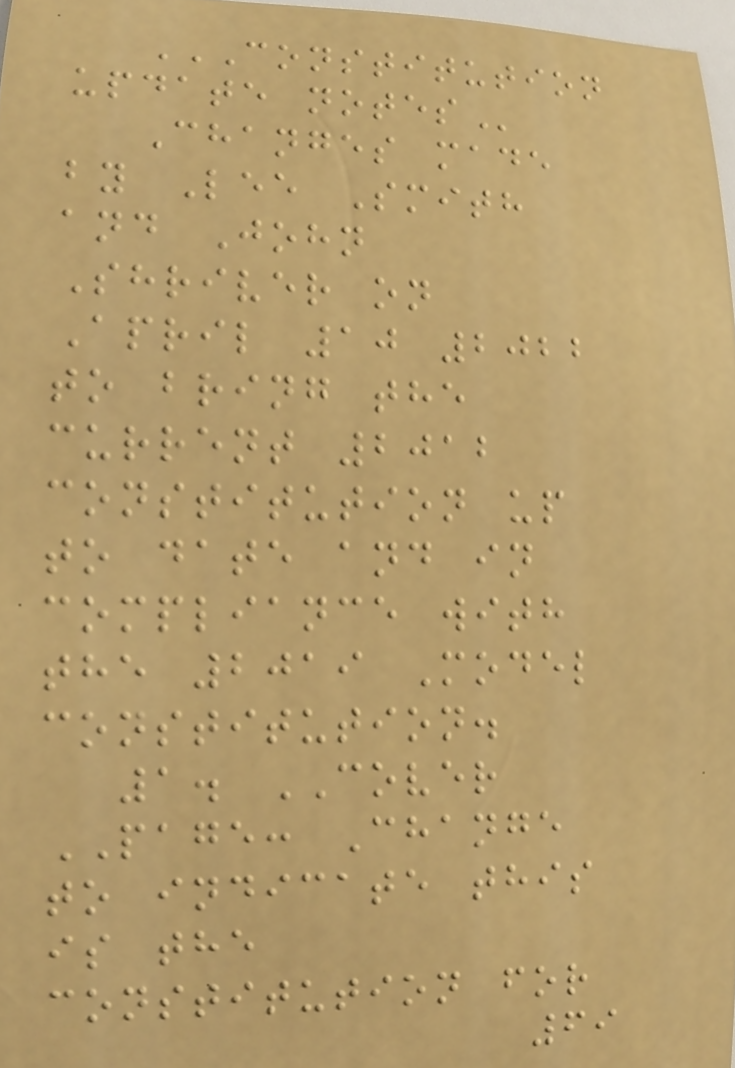CONSTITUTION
UPDATE NOTES
Changes made
by Lee Smith
and John
Shriver on
April 10 2022
to bring the
current 2012
constitution up
to date and in
compliance with
the 2019 Model
constitution.
1. COVER
PAGE: Change
to indicate this
is the
constitution for
69
